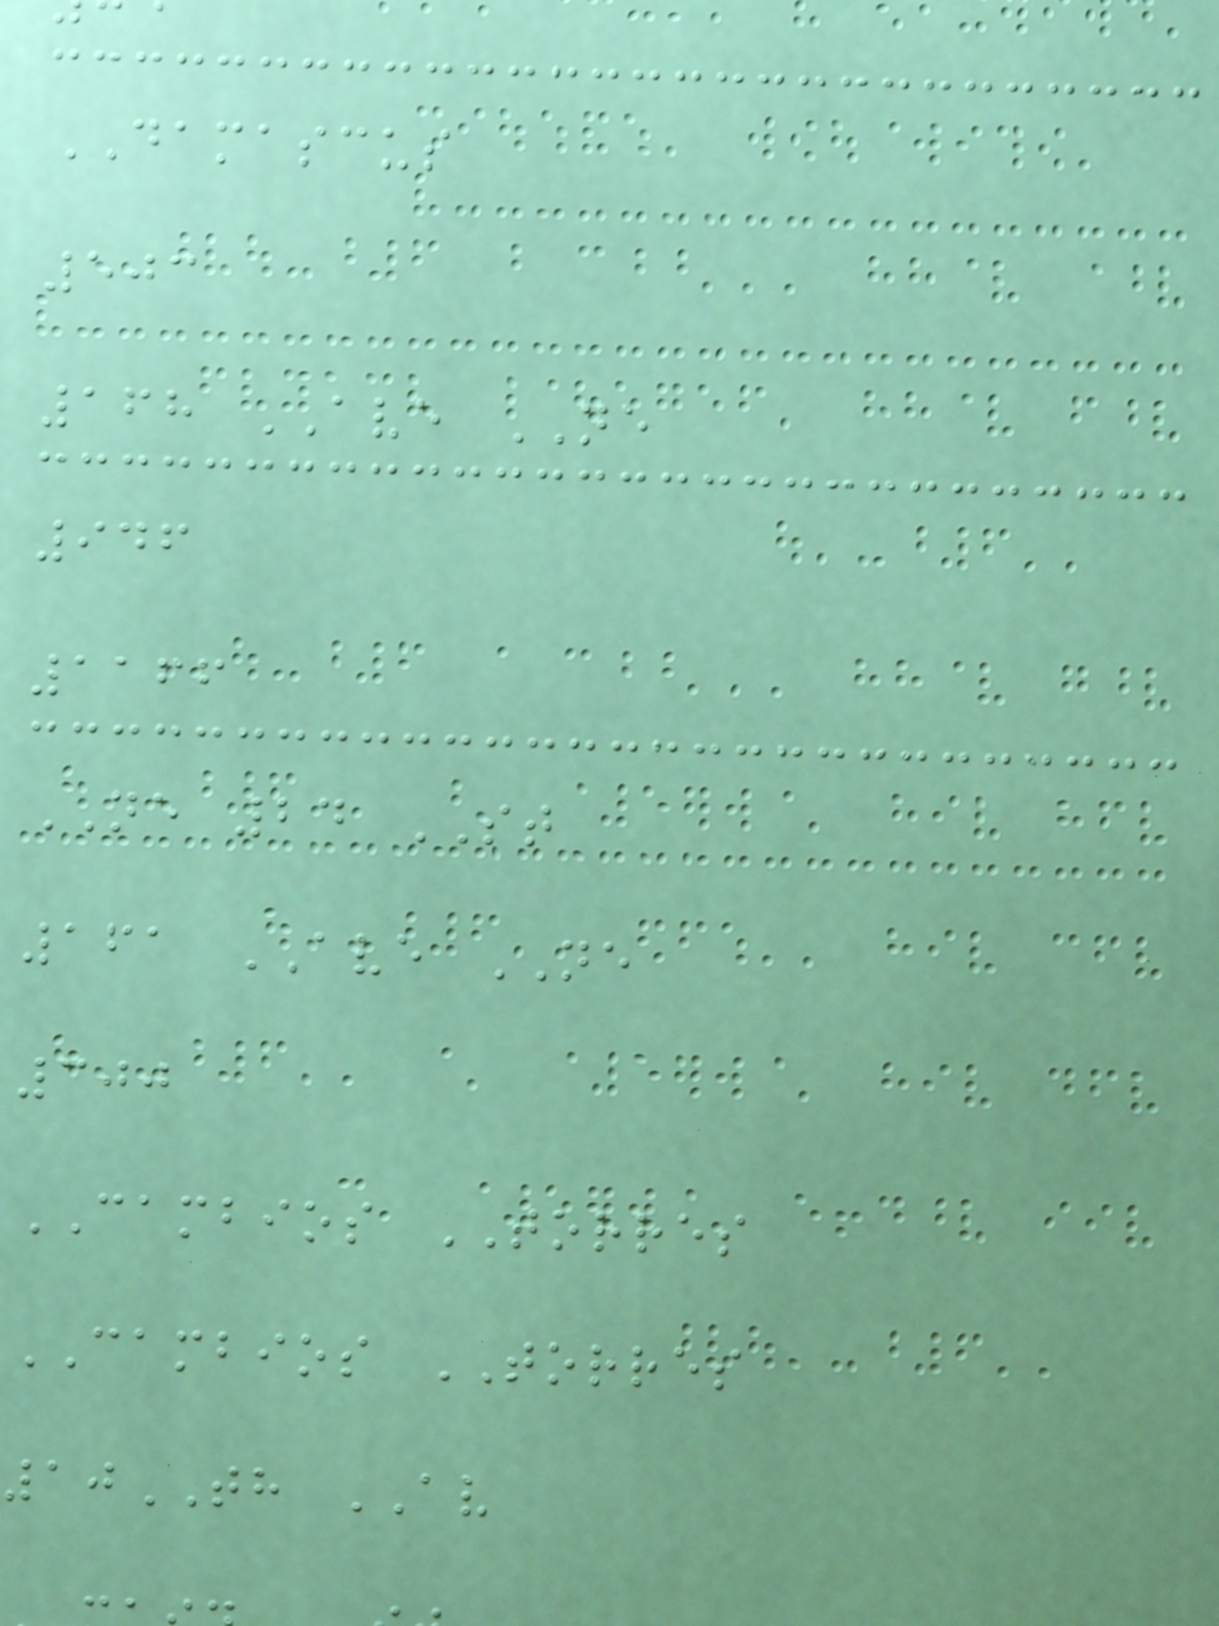DAMASCUS
503
168 AVE NE
946
1166
NE 24 ST
161 AVE NE
300
CAMBIOS TORRES
CAMBIOS TORRES
10TH AV
